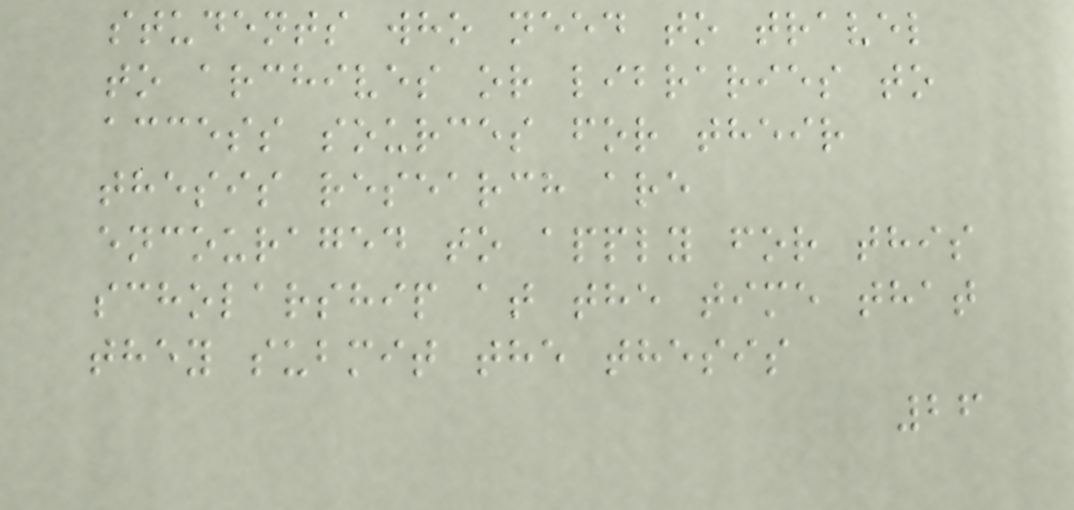students who need to travel
to archives or libraries to
access sources for their
thesis research are
encouraged to apply for this
scholarship at the time that
they submit the thesis
26
